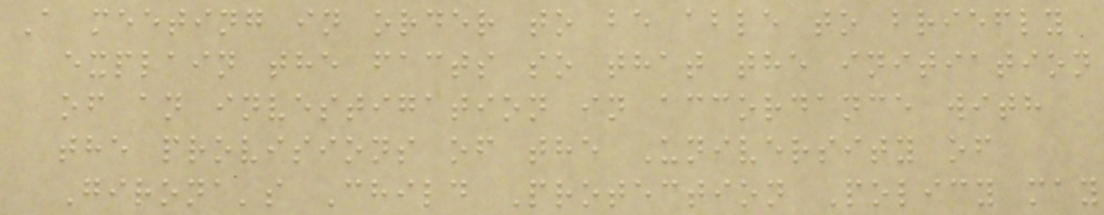A meeting in order to be able to briefly
explain the facts so that the initiation
of an investigation in accordance with
the provisions of the University of
Girona's Child Protection Policy may
